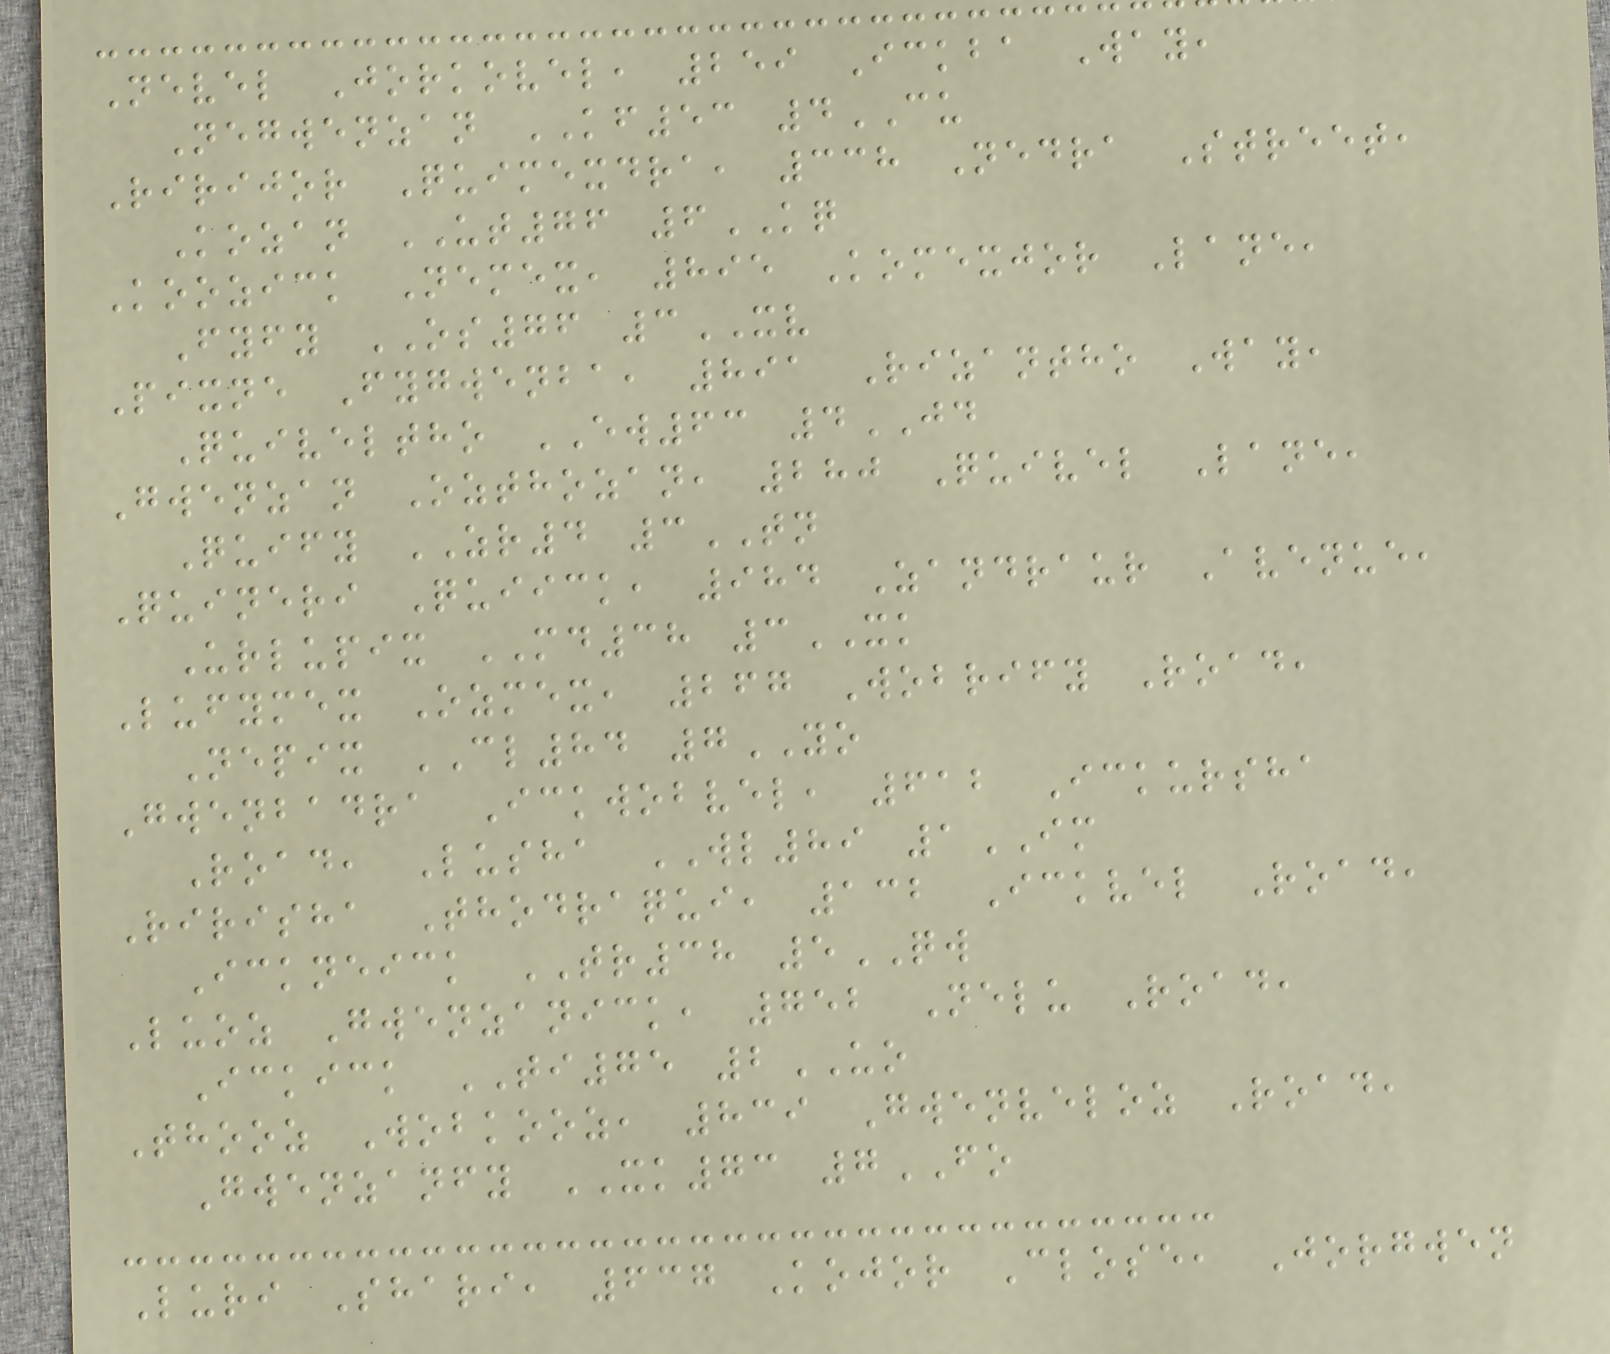Nevel Jorkovel, 259 Ickba Way,
Negwenzan KF53 4CU
Ririjor Quimexdra, 338 Nedra Street,
Kozan UT76 6KQ
Koozick Nemex, 895 Komexjor Lane,
Fyfy OS76 3XV
Pixne Fygwenba, 891 Rizantho Way,
Quiveltho EW63 4JD
Gwenzan Ozthozan, 280 Quivel Lane,
Quify ZR4 3TN
Quineri Quiick, 984 Zandraur Avenue,
Urlupix MD38 3XK
Lufymex Ozmex, 267 Wobrify Road,
Nepix CL84 7YO
Gwenbadra Ickwobvel, 612 Ickursha
Road, Lusha WL89 1IM
Ririsha Thodraqui, 132 Ickvel Road,
Ickneick TR38 5QW
Luoz Gwenzanick, 752 Nelu Road,
Ickick TI75 2UO
Thooz Wobkooz, 839 Gwenveloz Road,
Gwenzanfy XK73 7FO
Luri Shari, 637 Kojor Close, Jorgwen
